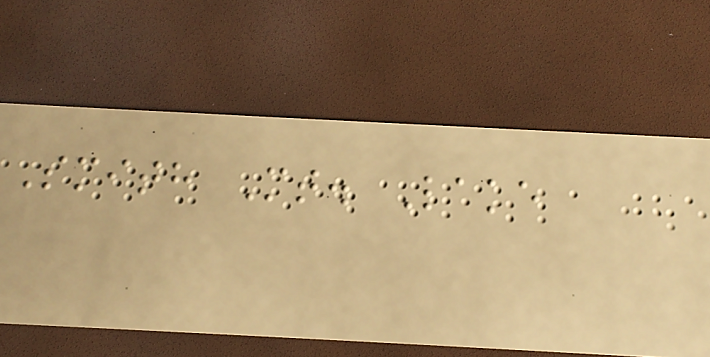Smith Mt. Lake
